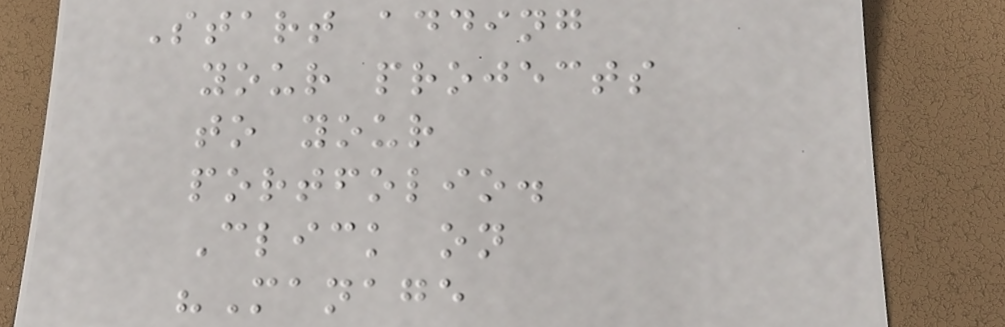Start adding
your projects
to your
portfolio.
Click on
"Manage
